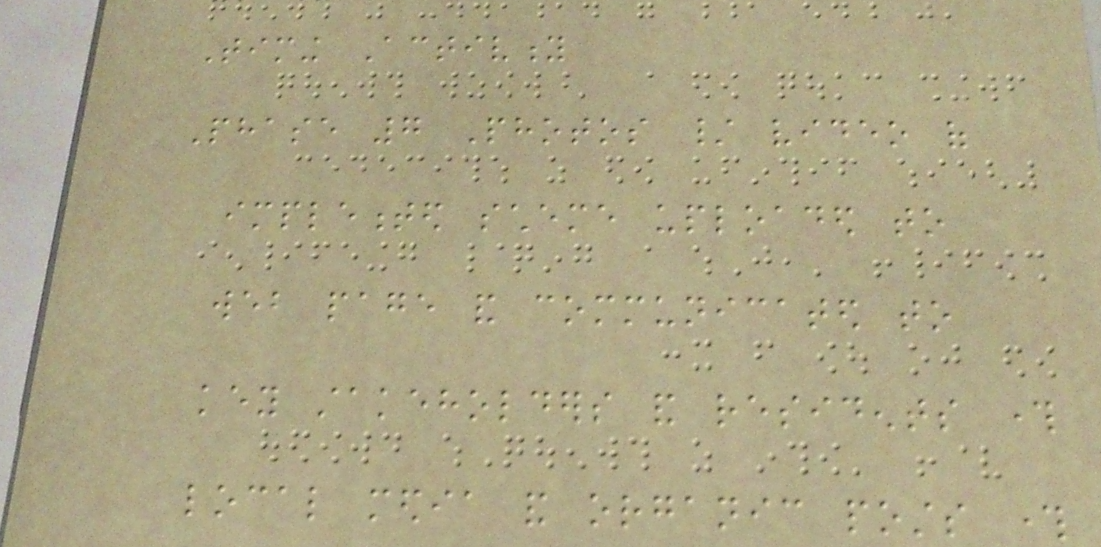Timing Activity
Phase 7 Photos / video of
implemented scheme uploaded to
web page and communicated to
key stakeholders and residents through
local media and organic posts through
